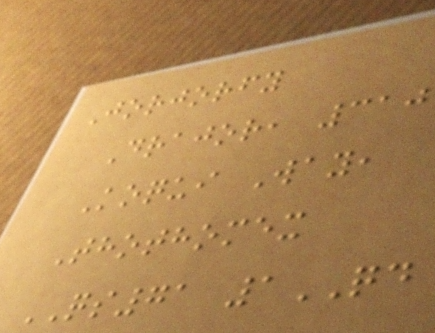Jorjorfy
Drajor, 310
Koqui Way,
Thothomex
QS71 1QD
